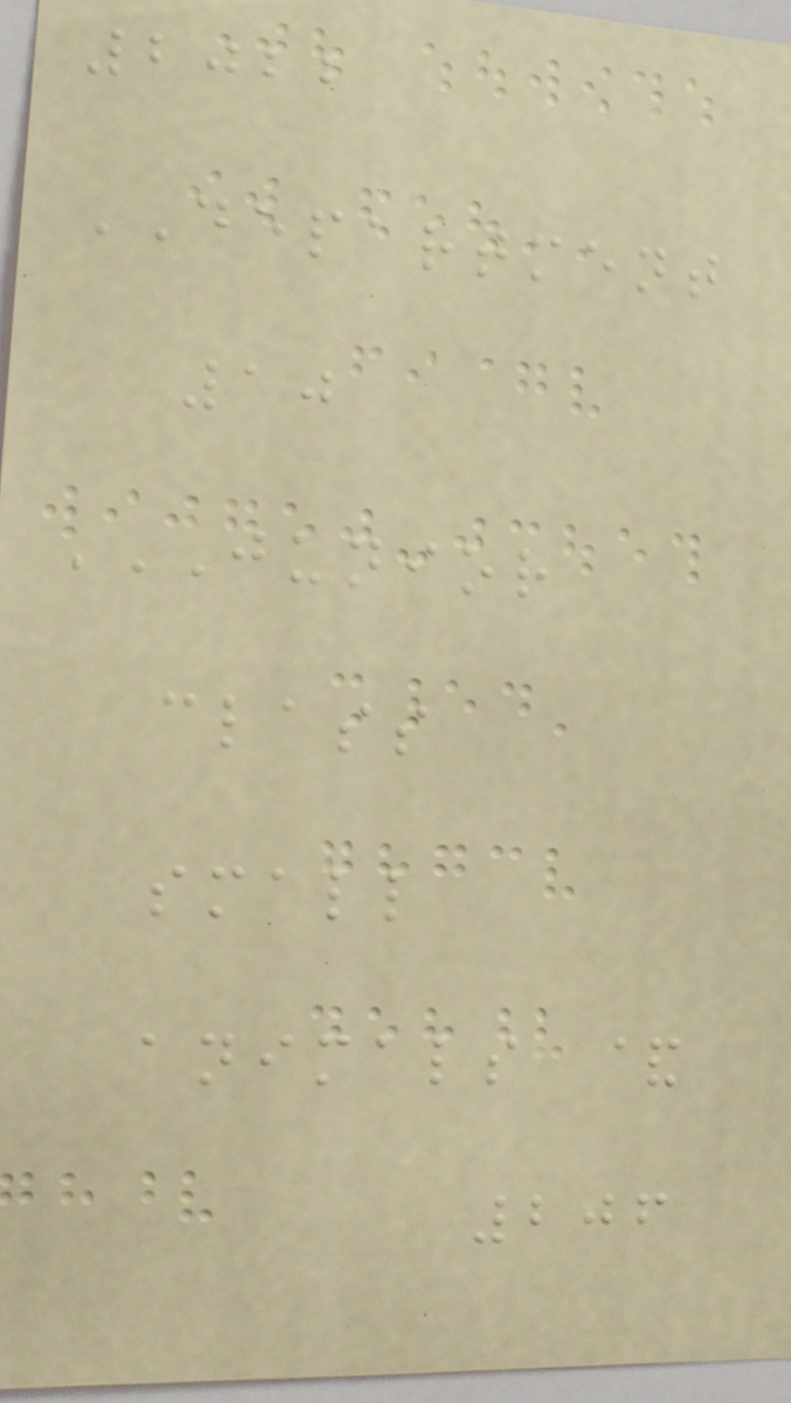2022
DEPARTMENT
10
JUNIOR
CLASS
SMALL
ANIMALS &
206
